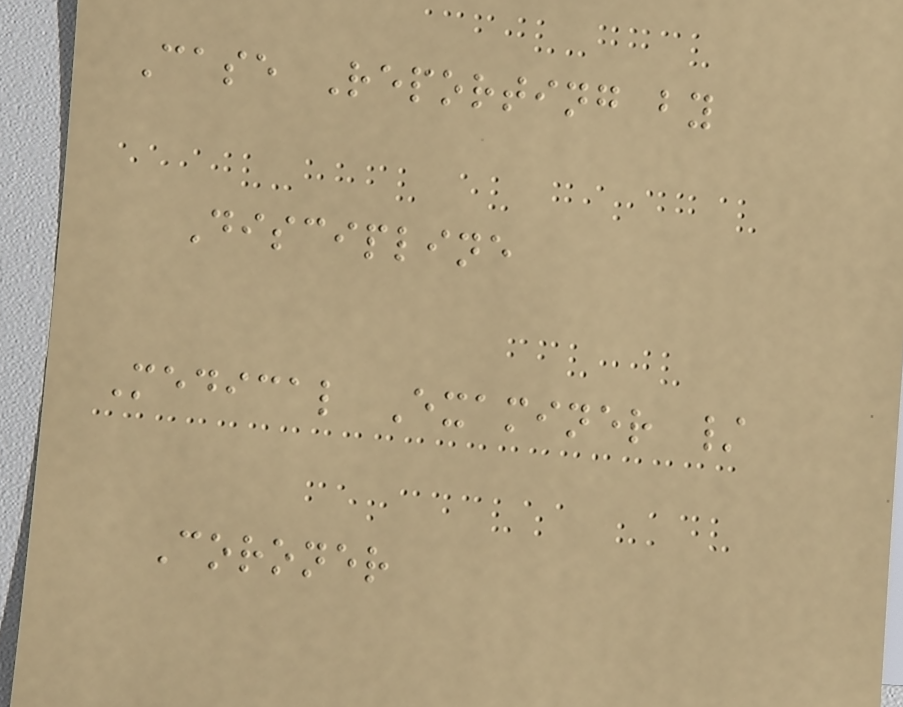Case Reporting by
Discipline
Medical Examiner /
Coroner
